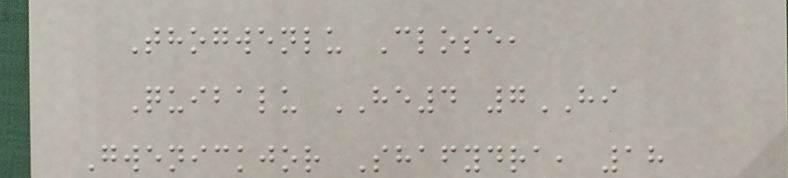Thogwenlu Close,
Quibalu HE4 7HI
Gwenickjor Shafydra, 18
